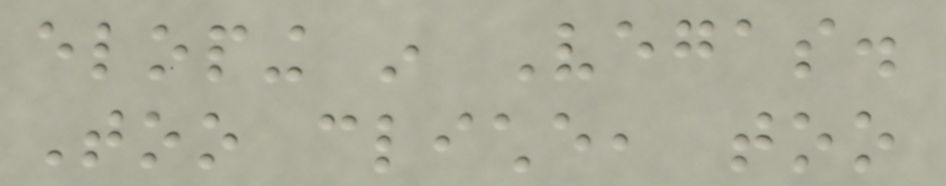eloping in Vegas.
Too cliche, too
